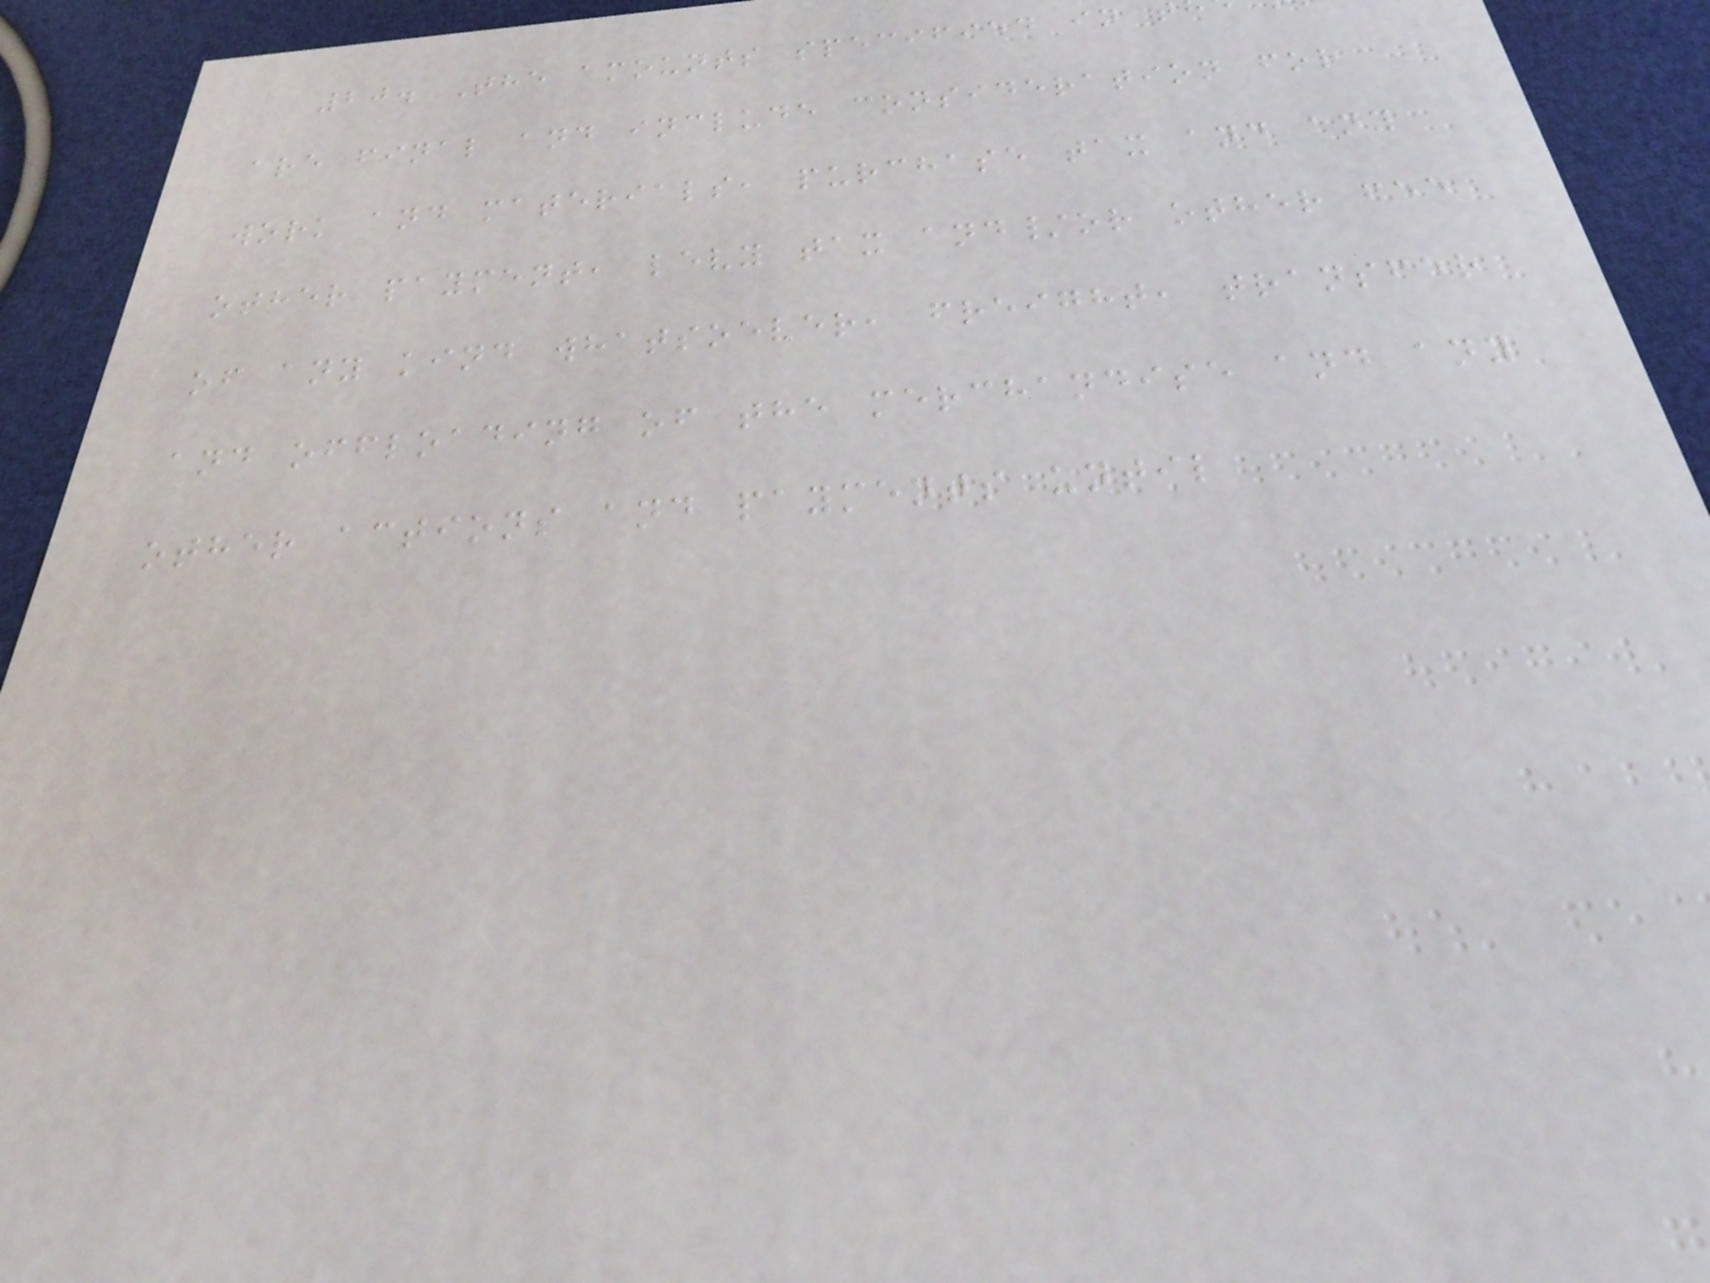20. The amounts specified in
are final and include consideration for
work and materials, purchase tax and any
other payment, levy tax and/or other fee
of any kind whatsoever, freight, transfer
and offloading of the merchandise and any
other actions and payments until
